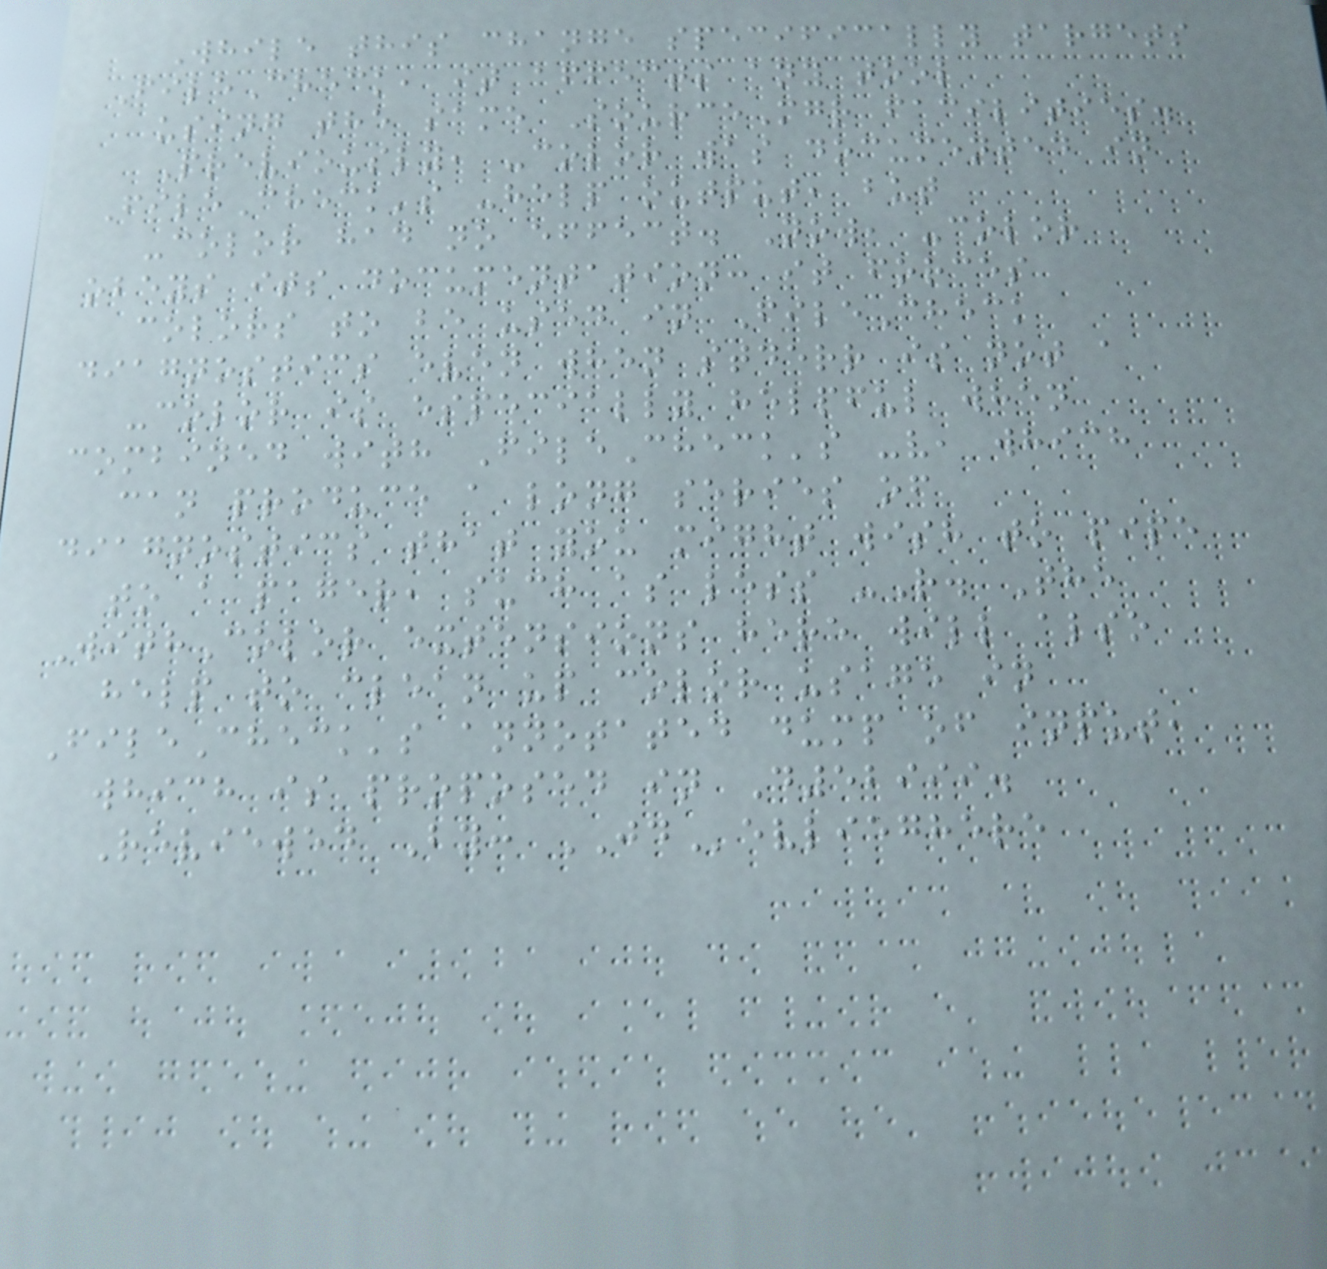While this change specifically targets
FileCheck, it affects any tool
using the same SourceMgr facilities.
Previously, -color was documented in
FileCheck's -help output, but
-color had no effect. Now, -color
obeys its documentation: it forces
colors to be used in FileCheck
diagnostics even when stderr is not a
-color is especially helpful when
combined with FileCheck's -v, which
can produce a long series of
diagnostics that you might wish to pipe
to a pager, such as less -R. The
WithColor extensions here will also
help to clean up color usage in
FileCheck's annotated dump of input,
which is proposed in D52999.
Reviewed By: JDevlieghere
